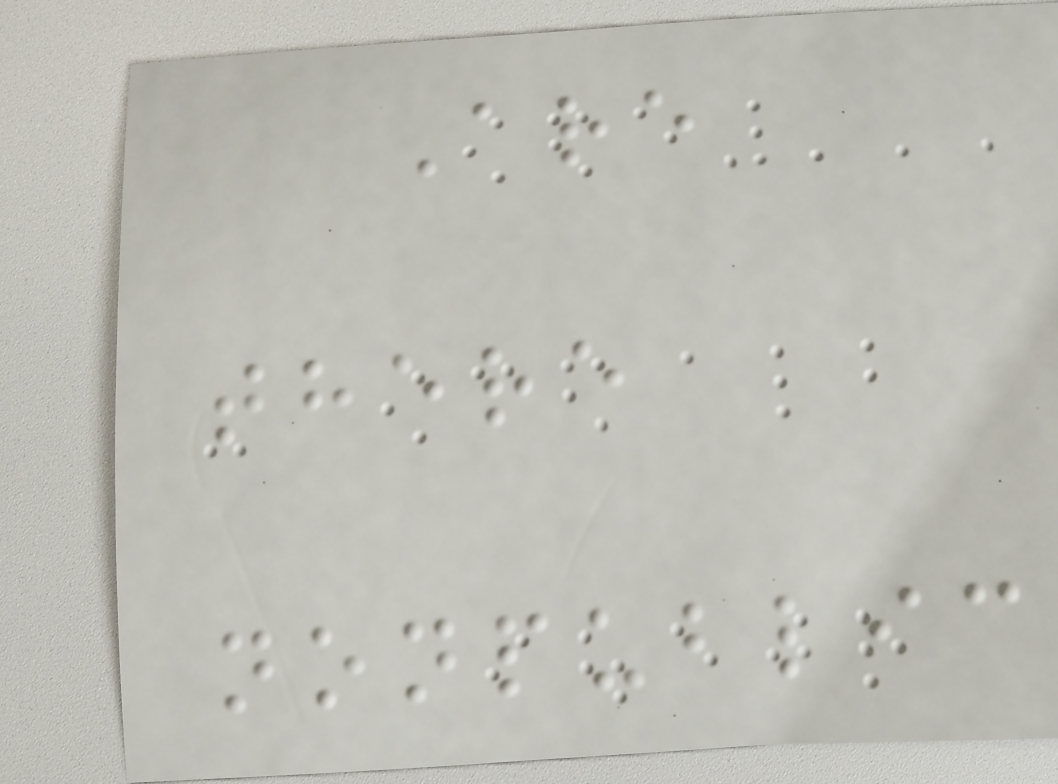Are
there
nonpublic
